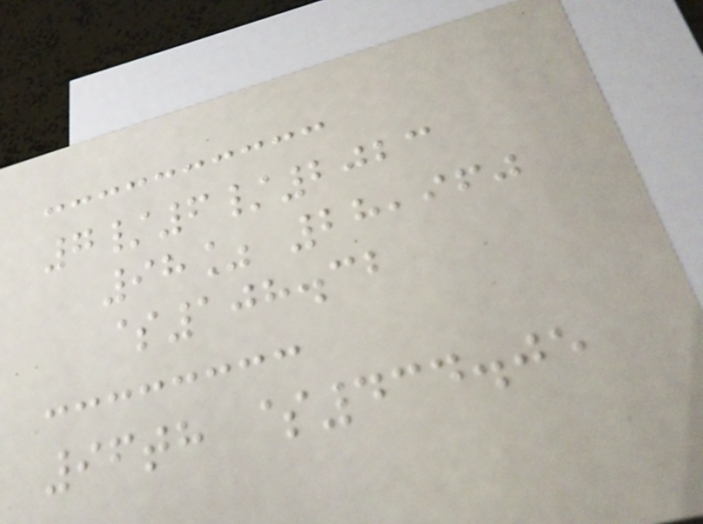7/6/2023
98% 28,960
$108.32
96th $434.05
